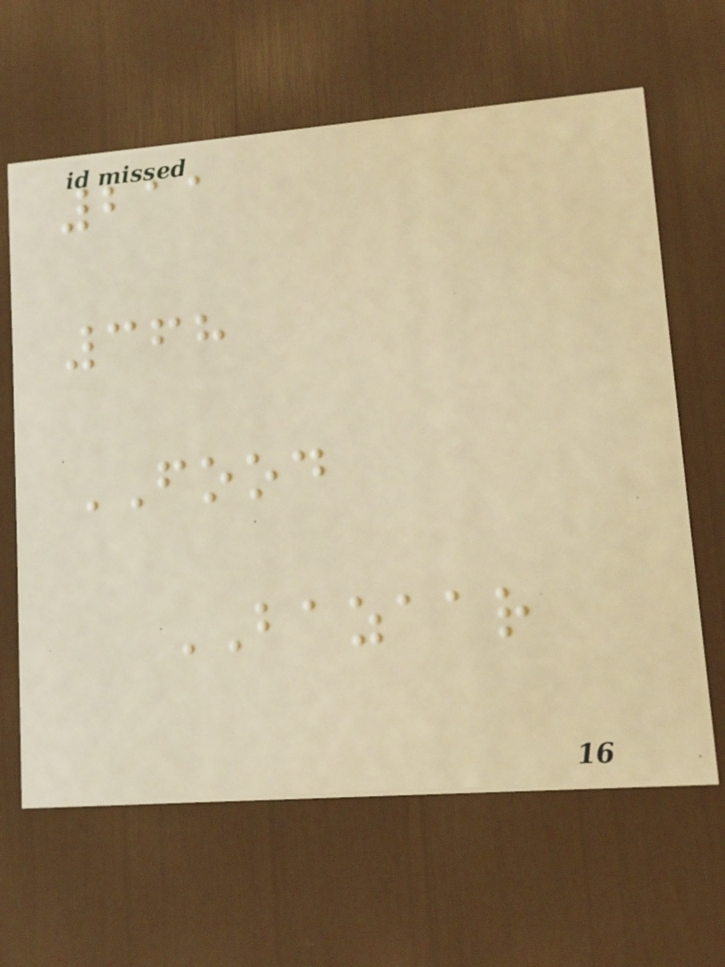211
368
FOOD
BAZAAR
